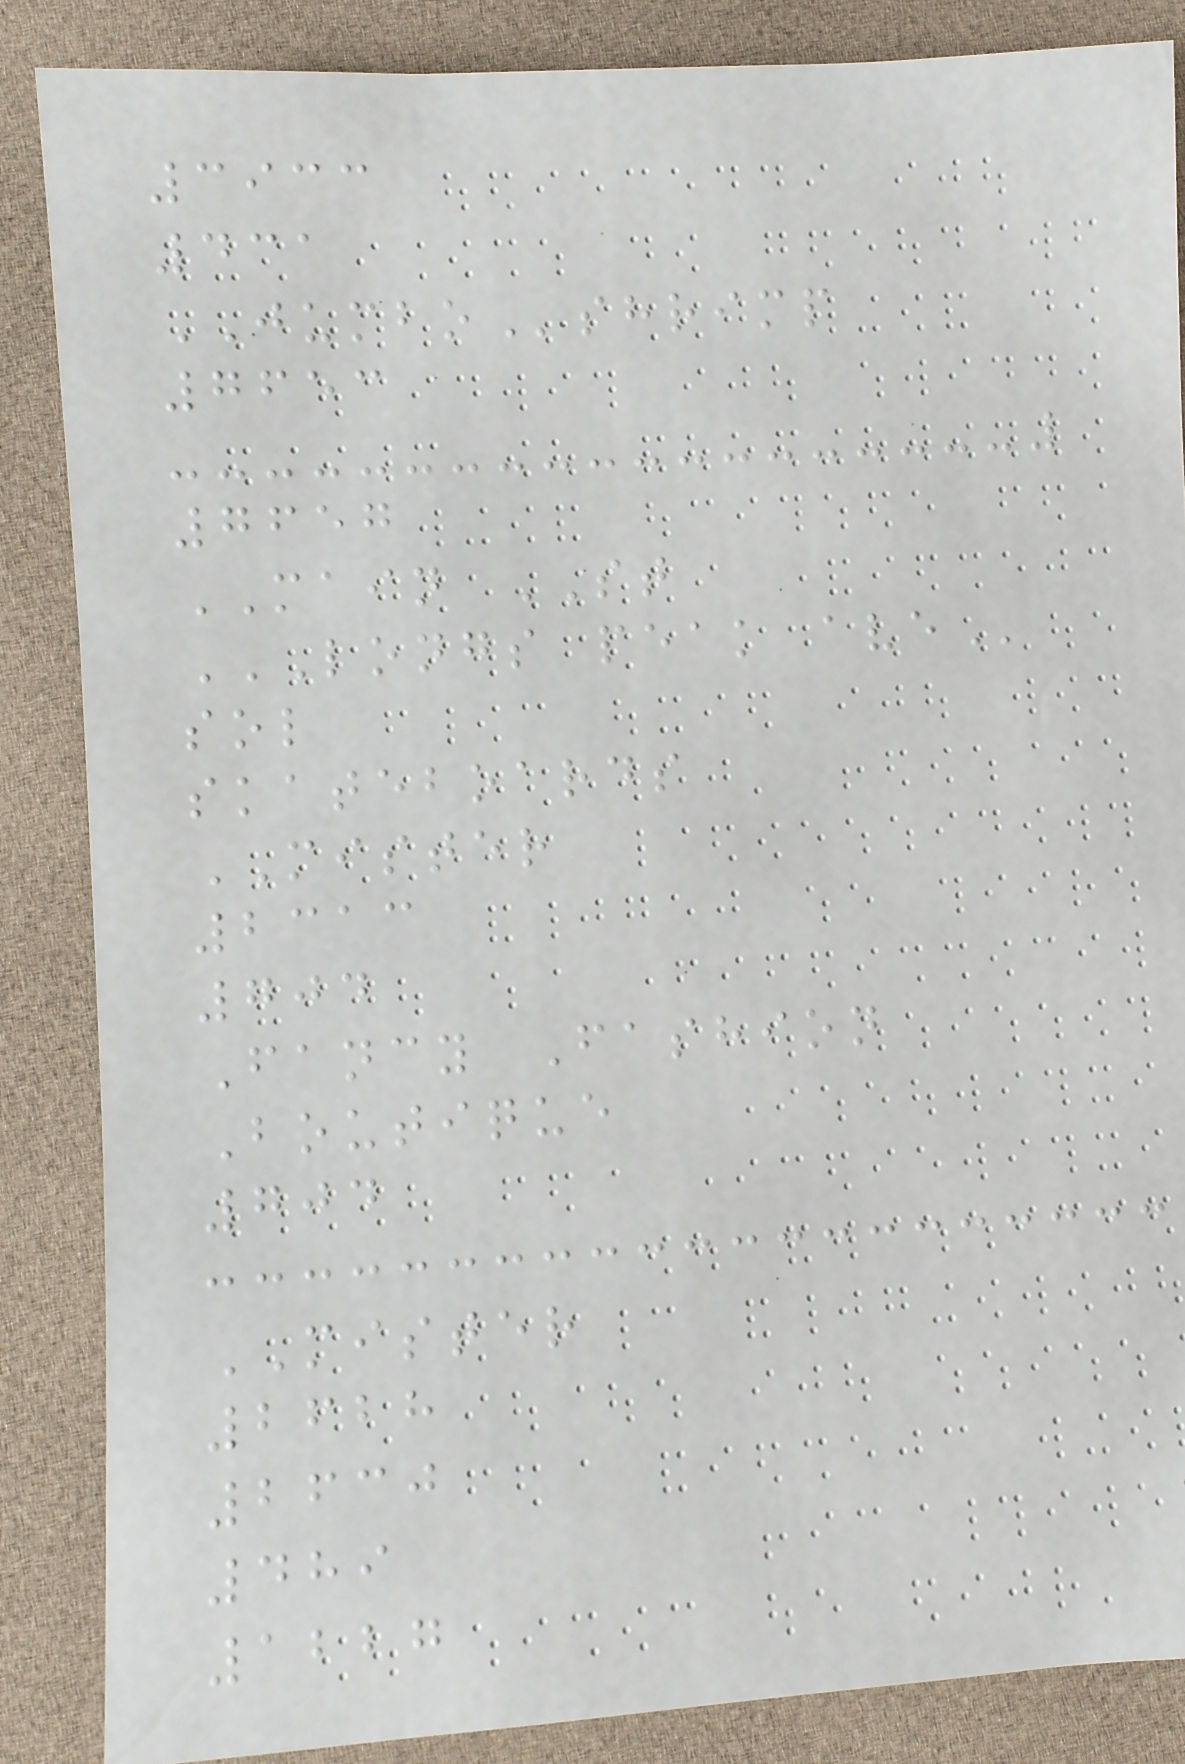3933
431
JUMBOshrimp
7653
7657
MAIN ST
LONGS PEAK AVE
sol
skateboards
MISTER
2313
704
Fancy Fashion
Boutique
704
MISTER
2628
2630
489
1227
